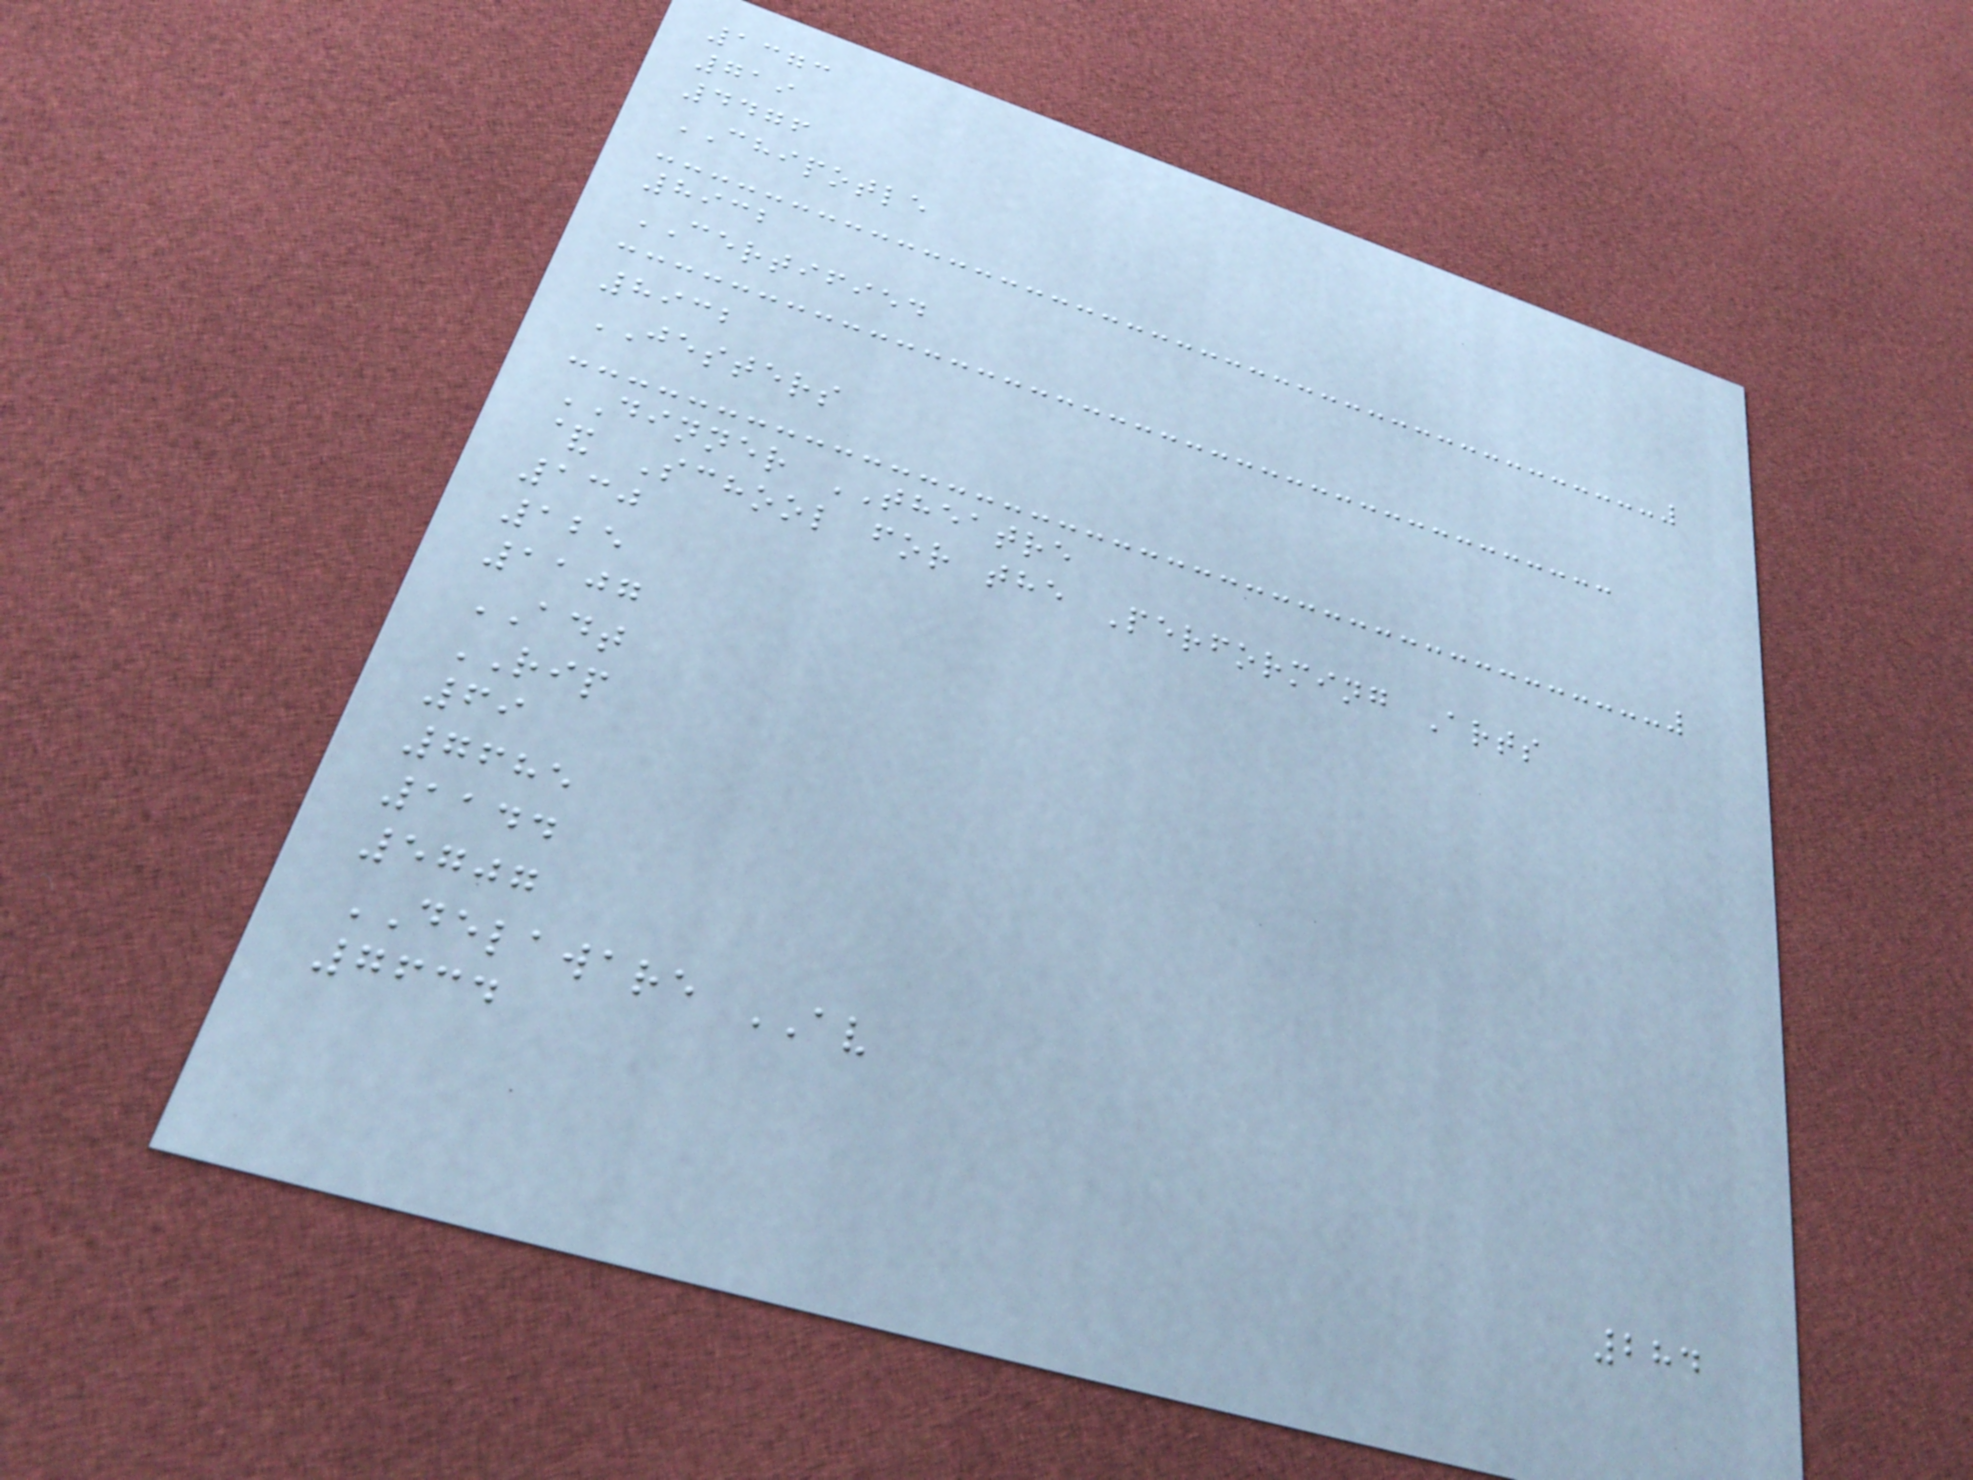1373
719
4476
CHIPOTLE
8932
CERTIFIED
8932
JESTERS
DINNER THEATRE
& School for the Performing Arts
130
125
1107
ADT
RIP
69
7685
1144
5707
DELAWARE AV
7634
284
